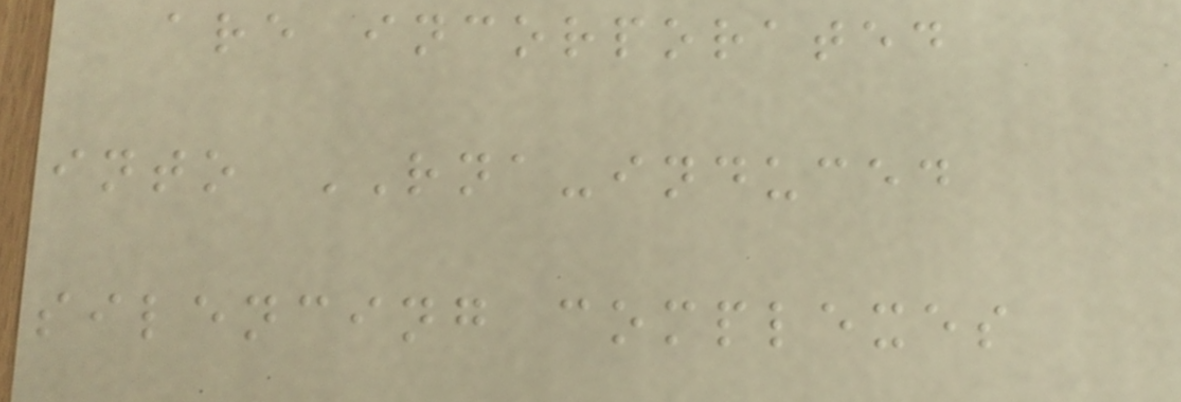are incorporated
into RNA-induced
silencing complexes
